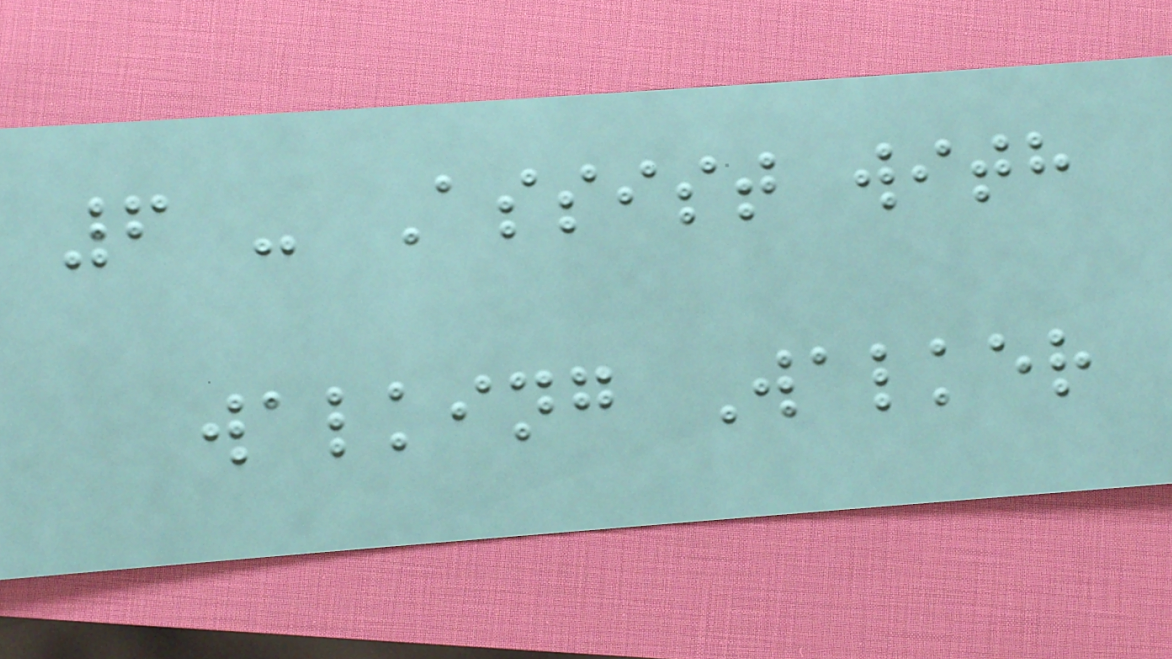6 - Assist with
walking Walker
